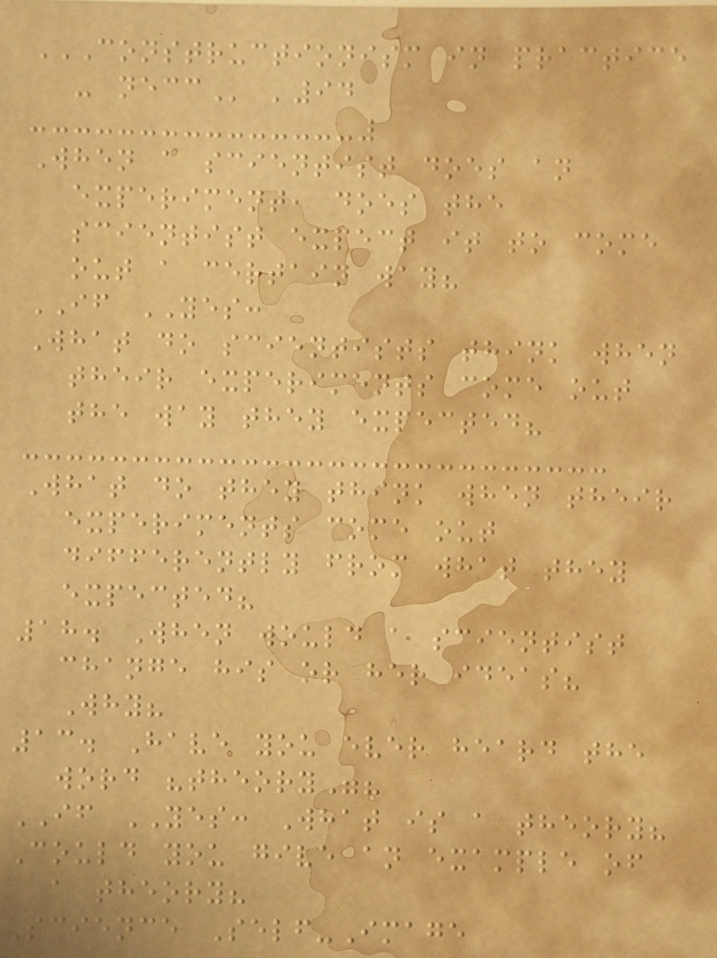CONSTRUCTIONISM IN PRACTICE
- NECC '94
When a scientist does an
experiment, does the
scientist expect it to come
out a certain way?
IF YES:
What do scientists think when
their experiments come out
the way they expected?
What do they think when their
experiments come out
differently from what they
expected?
18. When would a scientist
change his or her ideas?
Why?
13. Have you ever heard the
word "theory"?
IF YES: What is a theory?
Could you give an example of
a theory?
Science Self-Image
